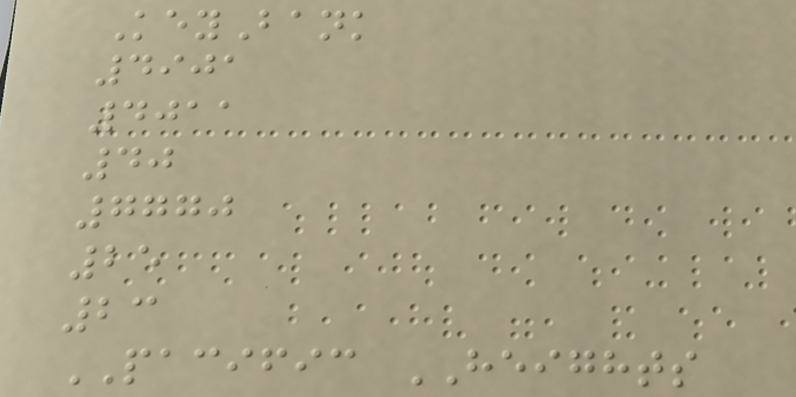KeyBank
4901
4011
40
7770
25
23
PACIFIC HEIGHTS
